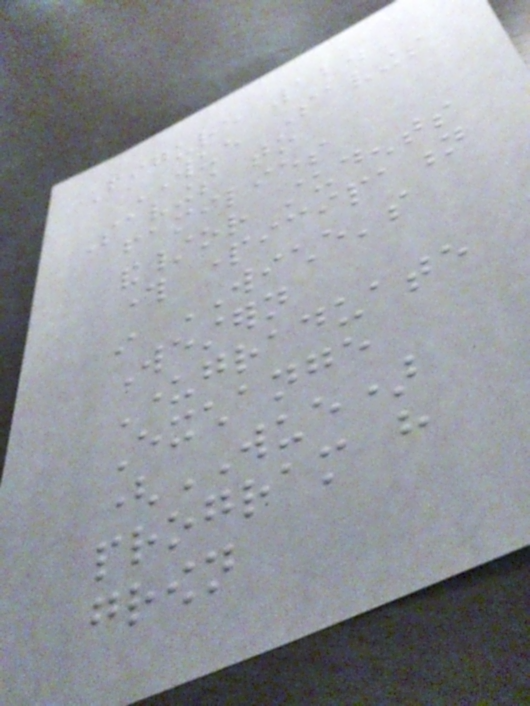Figure 12.
WUE Savings
Savings to
families
and/or students
through participation
in WICHE's
Western
Undergraduate
Exchange
(WUE)
program have
grown
